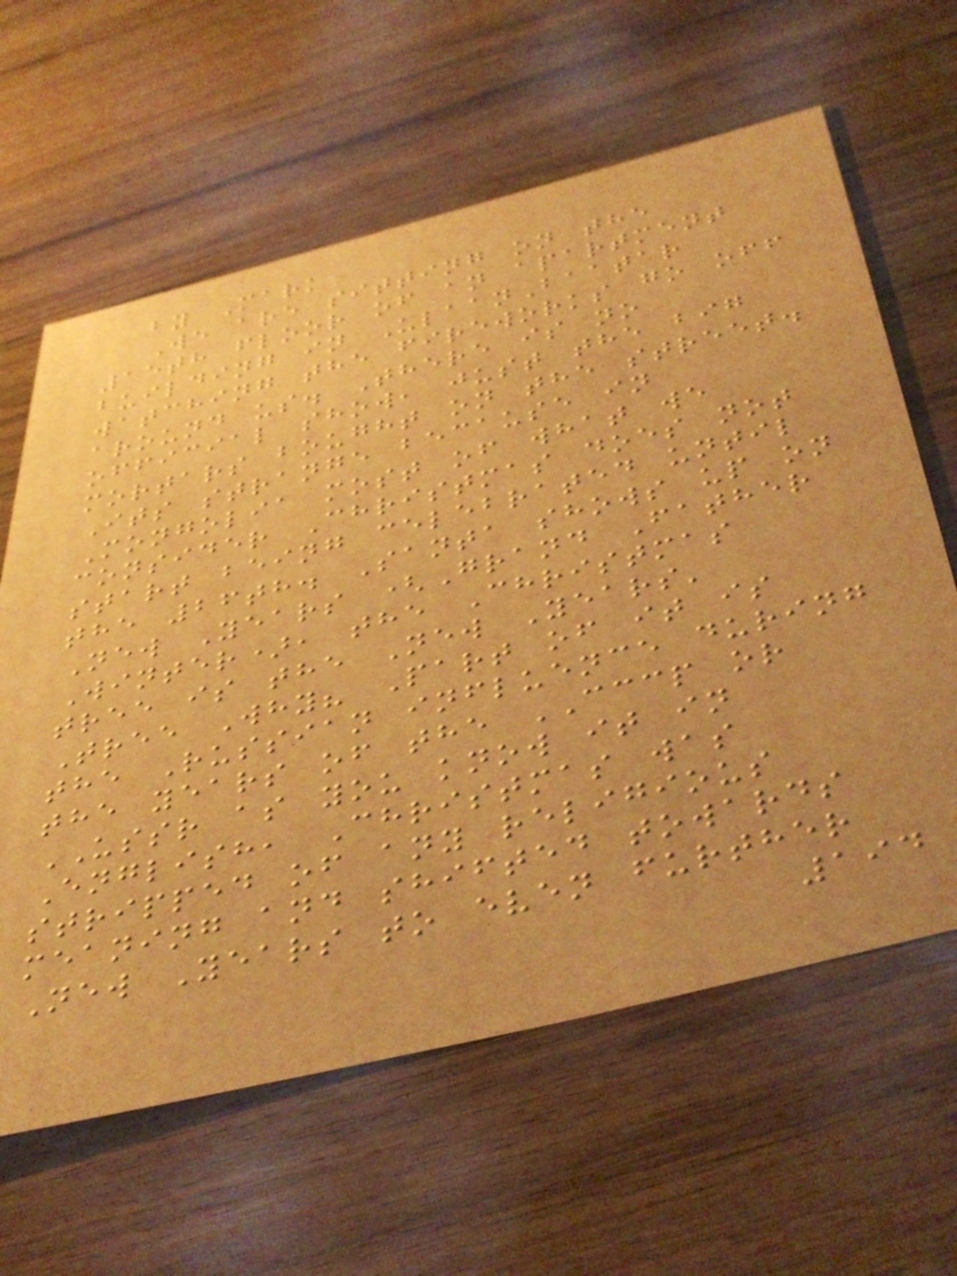by Mark
We are sitting on the
15th floor of an apartment
building in UlaanBaatar
watching the fireworks go off
around us. There is no
official show, just the big
mortars bought on the street.
Its strange because in
Mongolia most of what we
consider Christmas does not
start being celebrated until
the 26th. Santa shows up on
New Years (Grand Father
Winter), the Christmas
tree is the New Years'
Tree Why? Part of it is
the Russian influence during
the years of the CCCP or
USSR as you know it in
English, Christmas was
stripped of any religious
meaning and shifted towards
New Years to even further
194
